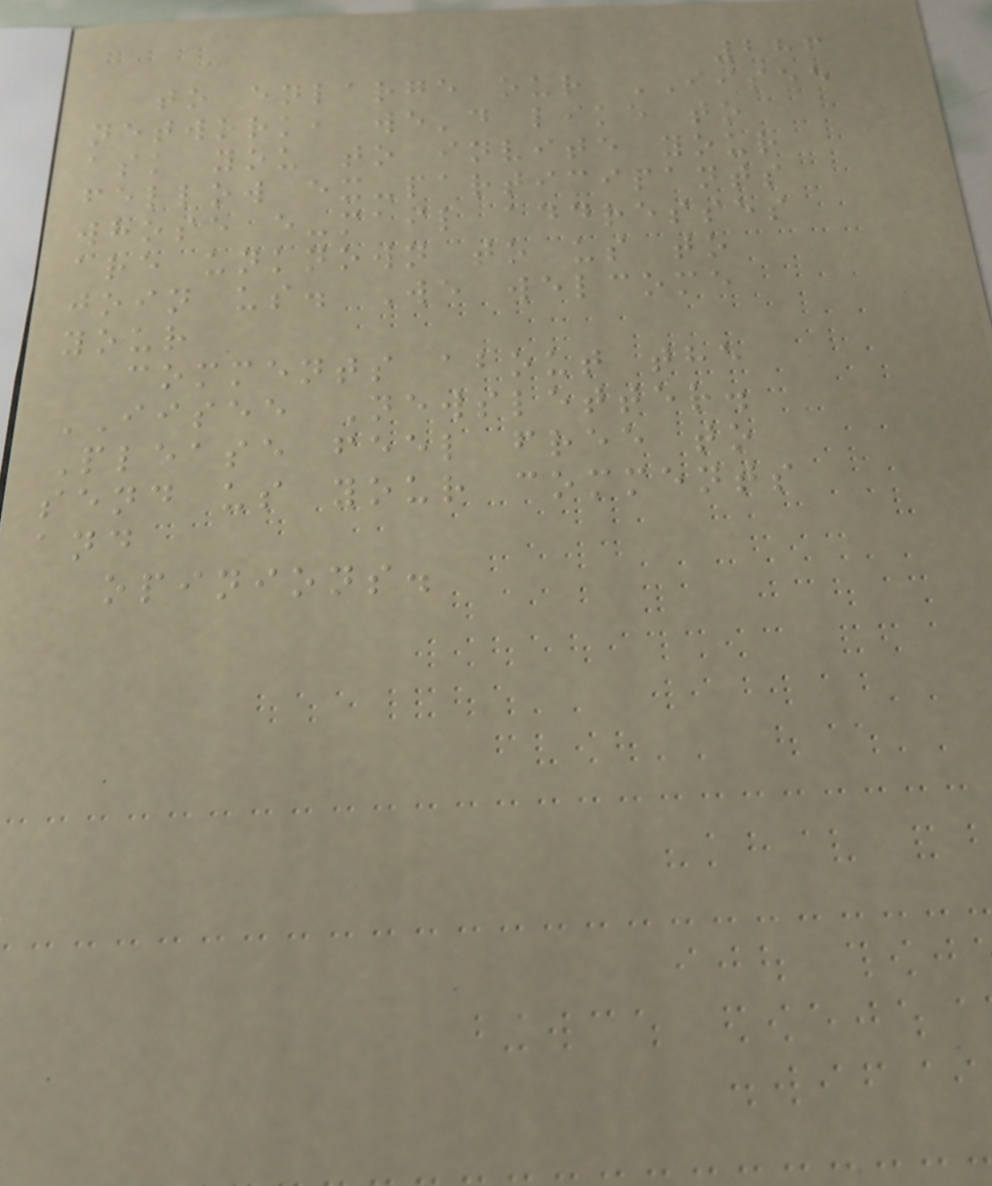286
to enlarge our IISEE
network, we'd like to
ask you to invite your
fellow ex-participants
whose e-mail addresses
are unknown to us to
join us. We welcome
your
comments about the
IISEE Newsletter.
Please feel free to
send us your comments
and
opinions.
